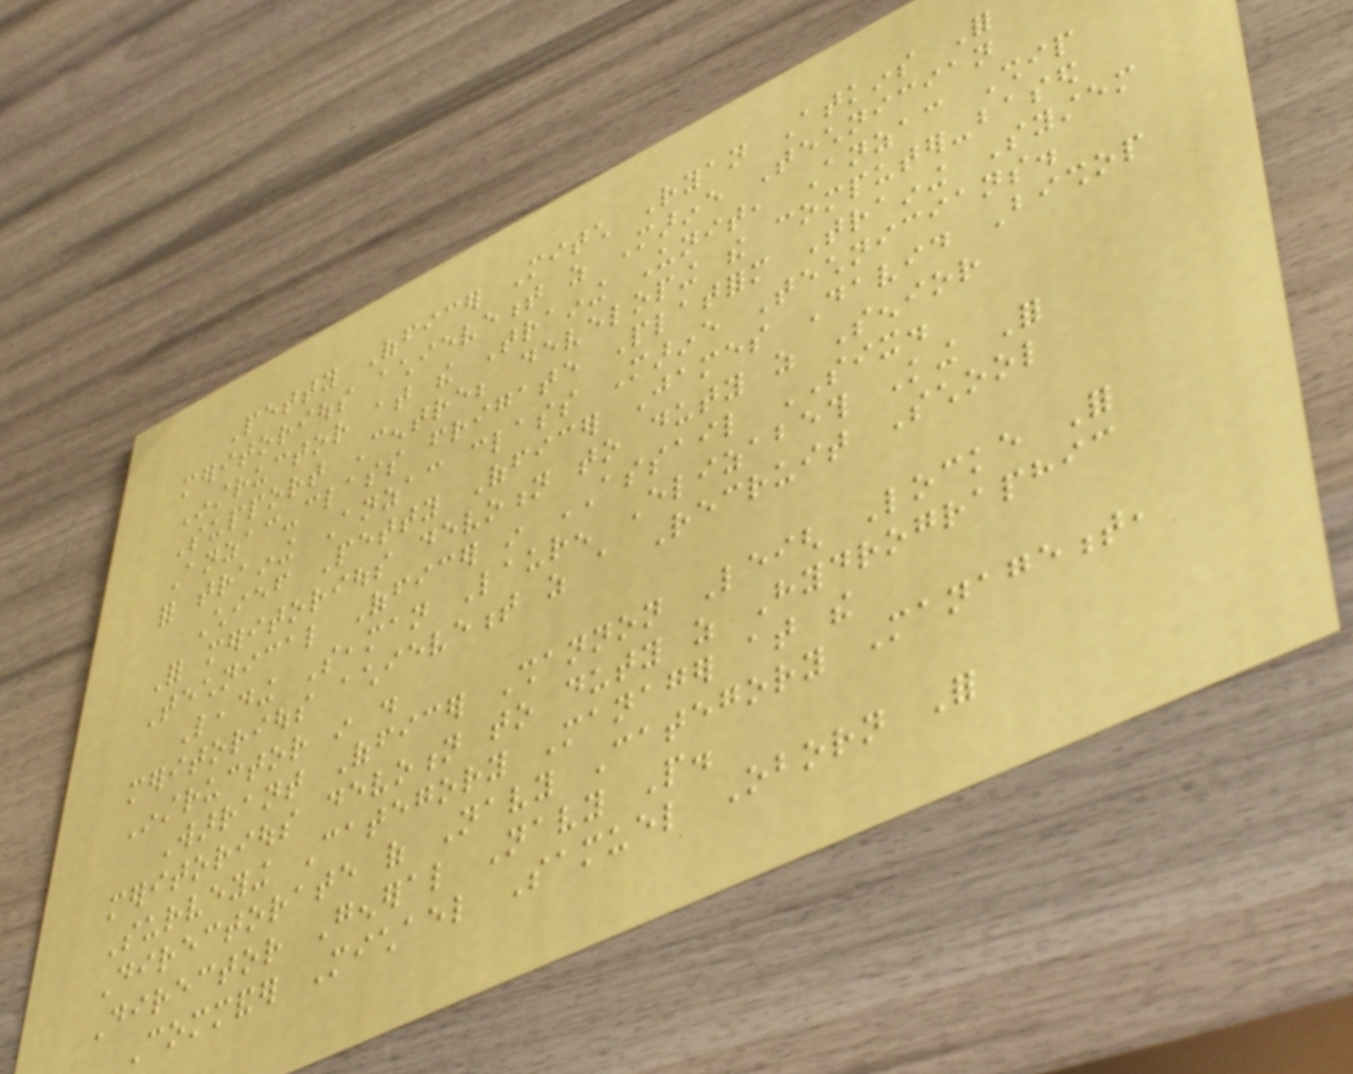Petty Officer Mitch Ryan Atkins For
meritorious achievement as Marine Technician
Instructor at the Training Unit, Anzac Ship
Support Centre; developing the computer-based
Anzac-class frigate Platform Training System
for training Anzac class Marine Technicians.
Chief Petty Officer James David Bishop
For meritorious devotion to duty as Senior
Technical Officer in ASSAIL SIX.
Leading Seaman Lauren Elizabeth King For
meritorious achievement as a Recruit School
Instructor in .
Warrant Officer Shannon Leigh Locke For
meritorious devotion to duty as Hydrographic
Surveying Category Manager at the
Directorate of Navy Category Management,
Director General Navy People.
Commander Michael Samuel Oborn For
